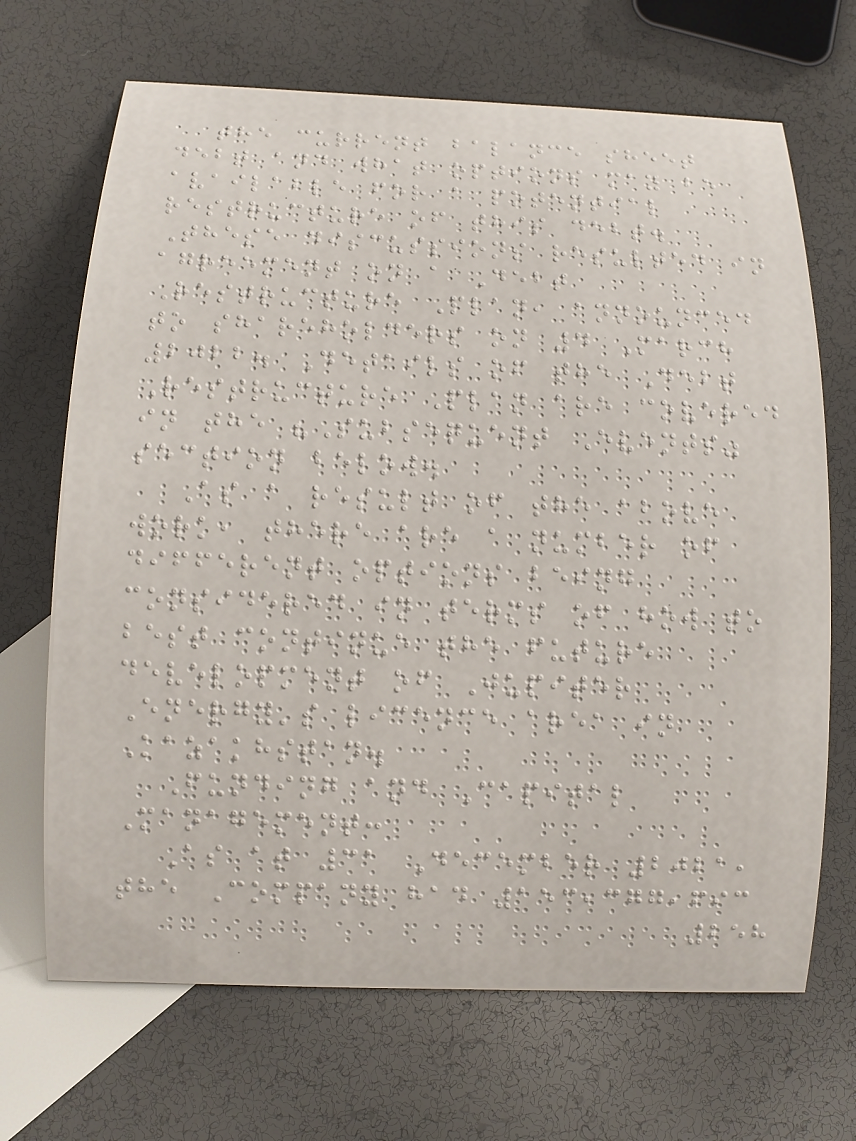the current balance sheet
debt and what options may be
available for a potential
restructure of this debt.
These discussions resulted in
agreement on a Debt
Restructure Plan, announced
to shareholders on 4 March
2022. Details of the Debt
Restructure Plan are covered
in the "Subsequent Events"
section below.
As a result of the above
work, there are a number of
different options being
considered in terms of how to
best continue the future
development of Jupiter
Energy's licence area in
Kazakhstan.
Funding and Capital
Management:
As at 31 December 2021,
the Company had 153,377,693
258
